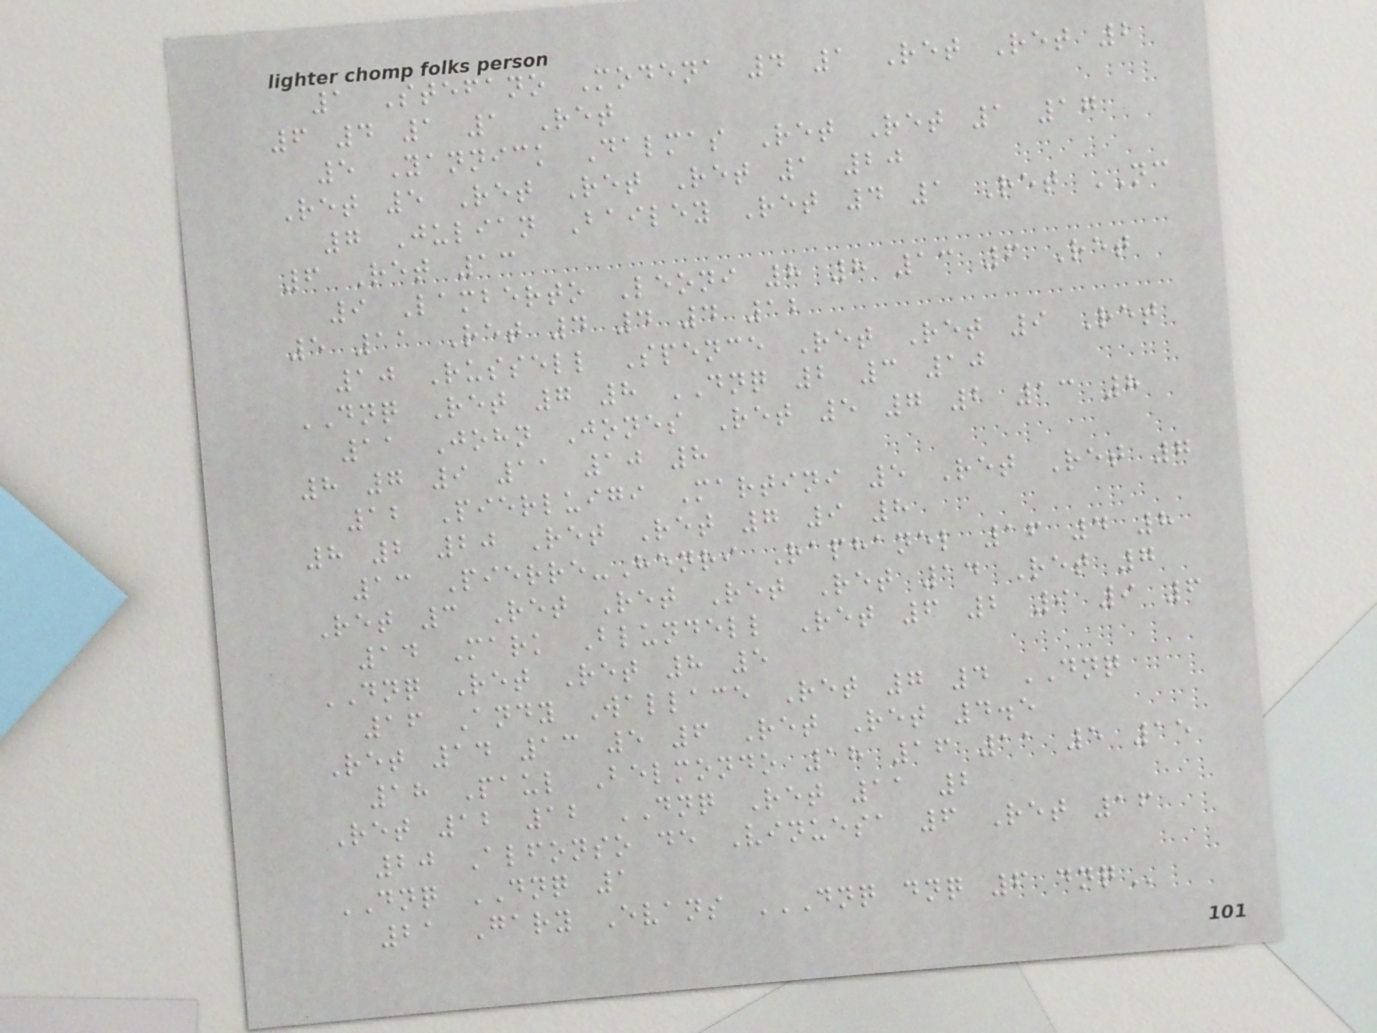1 Stefano Modena 4 1 Ret Ret 2
6 4 1 1 Ret
5 Yannick Dalmas Ret Ret 1 17
Ret 5 Ret Ret Ret 1 20
7 Julian Bailey Ret 4 1 Ret NC
6 Ret 13
9 Lamberto Leoni 8 8 13 6 Ret
5 11 Ret 4 4 4 12
10 Russell Spence Ret Ret 9 Ret
DNQ Ret 7 8 DNQ 2 3 10
11 John Jones Ret 5 7 2 13 8
8 7 9 11 10 8
12 Pierluigi Martini 5 Ret Ret 7
8 2 20 Ret Ret 7 9 8
13 Pierre-Henri Raphanel 16 4 8
Ret 3 Ret Ret Ret Ret 14 Ret 7
14 Mark Blundell Ret 6 2 9 9 6
DNQ Ret Ret 8 5
16 Andy Wallace Ret 7 4 DNQ
Ret 14 13 5 6 Ret Ret 4.5
18 Paul Belmondo 18 16 11 5 15
Ret 12 12 DNQ Ret 11 2
20 Alfonso de Vinuesa 6 Ret 16
DNQ DNQ 1
21 Gary Evans DNQ DNQ 6 DNQ
